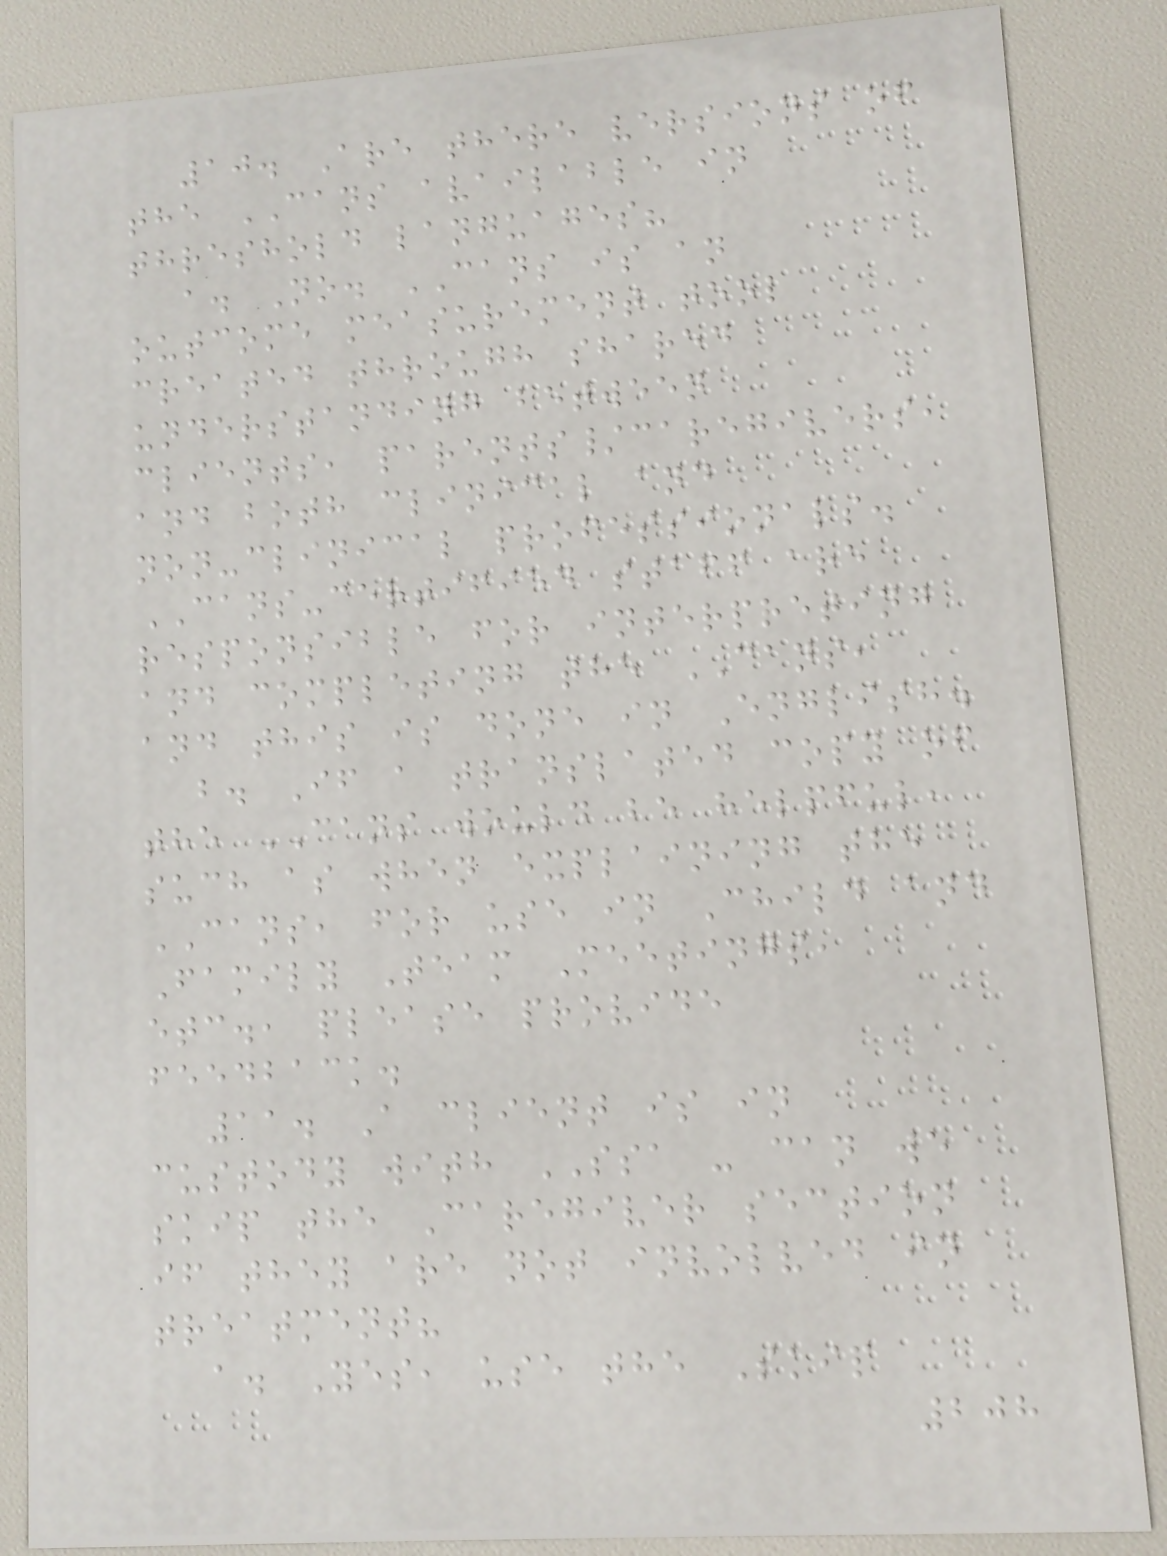10. Are there versions of
the CANS available in
threshold languages?
a. No. CANS is an
outcome measurement tool
created through shared
understanding between
clients, parents/caregivers,
and both clinical and
non-clinical professionals.
CANS-certified staff are
responsible for interpreting
and completing the CANS,
and this is done in English.
b. If a translated copy of
the CANS would be helpful,
such as when explaining the
CANS, for use in Child and
Family Team Meetings,
etc., please provide
feedback.
11. A client is in
custody with SSA - can we
skip the Caregiver section
if they are not involved in
treatment?
a. Yes, use the Skip
208
